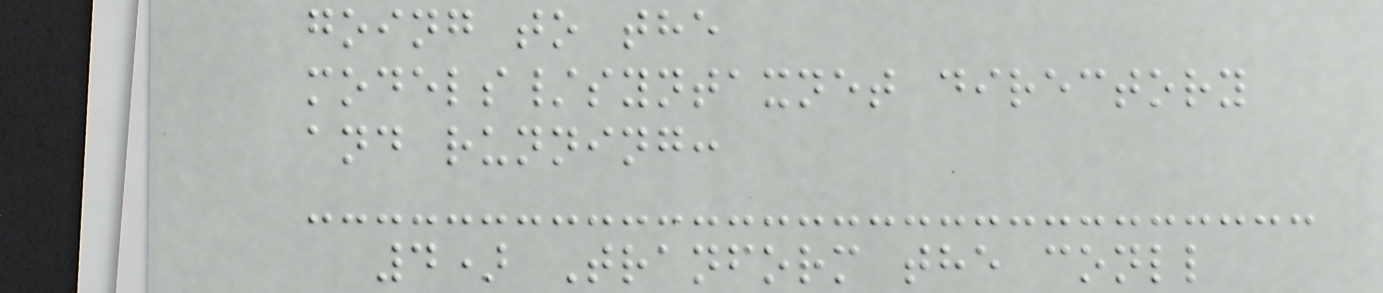going to the
models/syntaxnet directory
and running:
4) Tranform the conll
